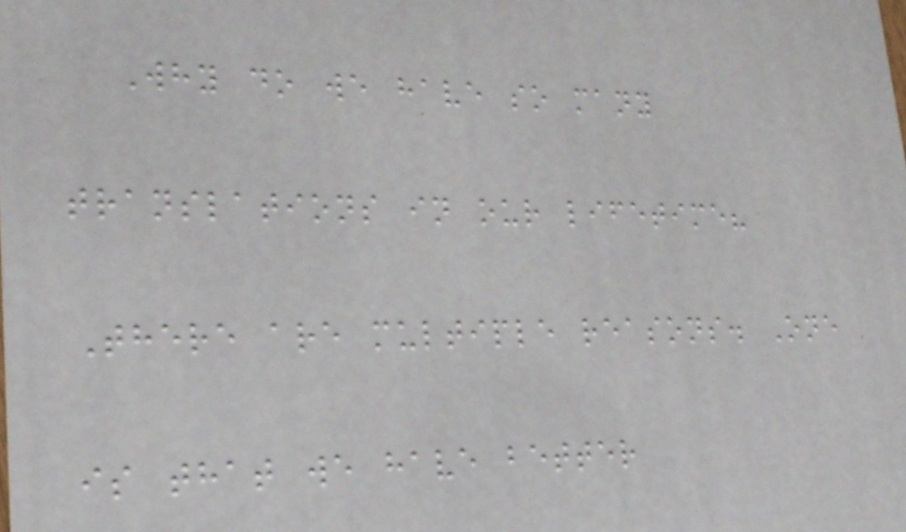Why do we have so many
translations in our lifetime?
There are multiple reasons. One
is that we have better
